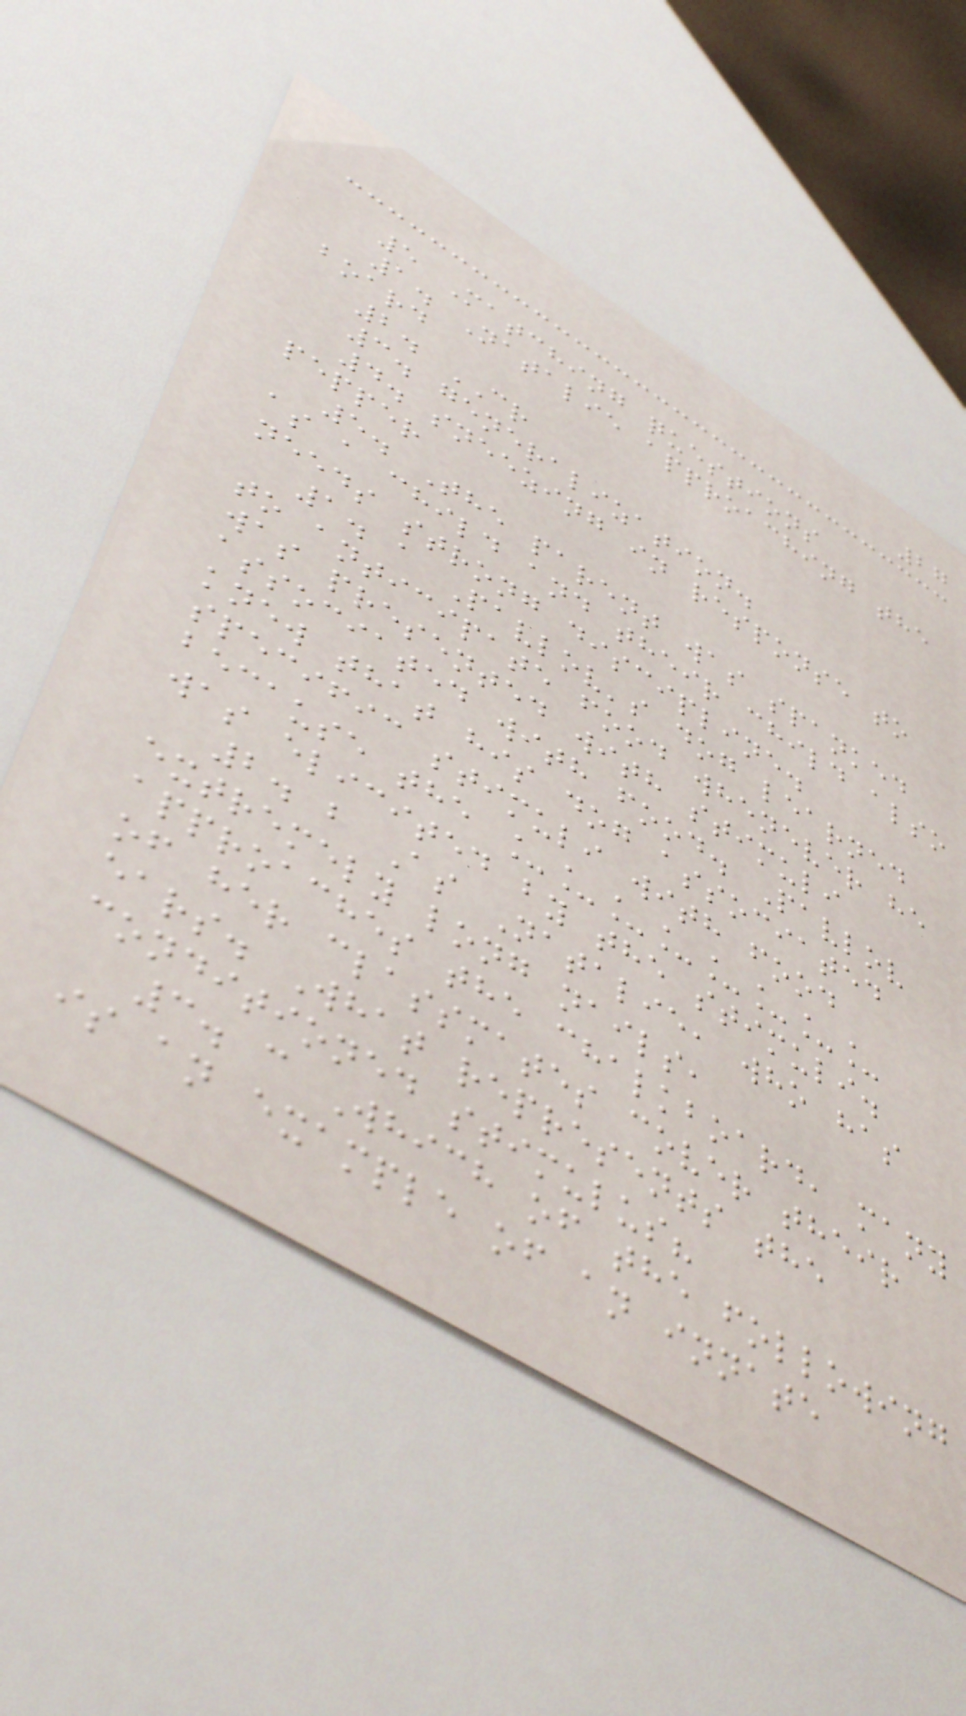27
5 Matching questions
1. Natalie approaching the
board
2. CR
3. generalization.
4. sneezing in response to
pepper
5. The parent was spanked
as a child and their child also
needs strong discipline.
1. a Pavlov's dog learned
to anticipate food whenever he
was presented with stimuli
associated with food. Pavlov
knew that his dog associated
specific stimuli with food
because the ________
was elicited by the stimuli.
2. b As Natalie, who has
extremely long nails,
approaches the chalkboard, many
of her classmates cover their
ears. What represents the
conditioned stimulus?
3. c Which of the following
is an example of an innate
